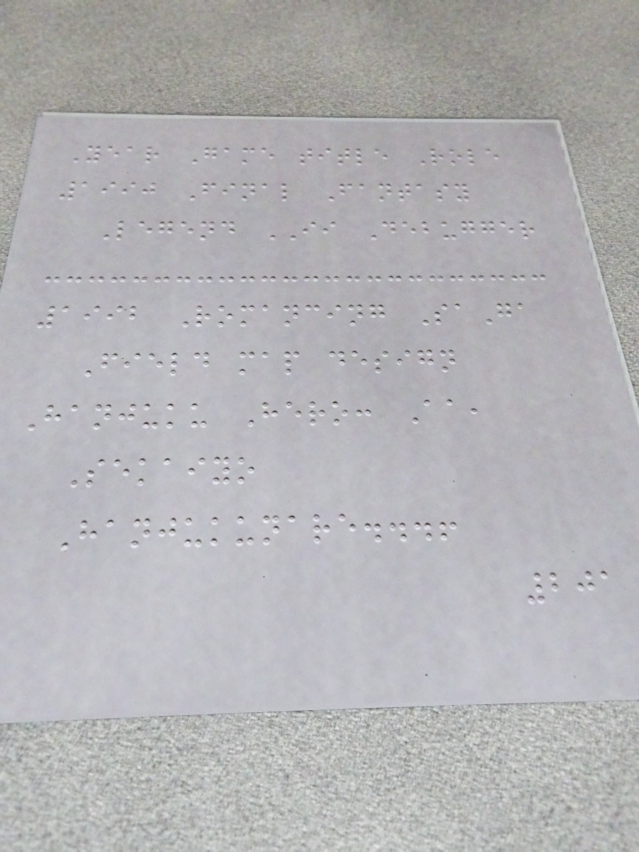Year Game title Role
1990 Final Fantasy
Legend II Debugger
1992 Romancing SaGa
Field map design
Hanjuku Hero: Aa,
Sekaiyo
Hanjukunare...!
201
